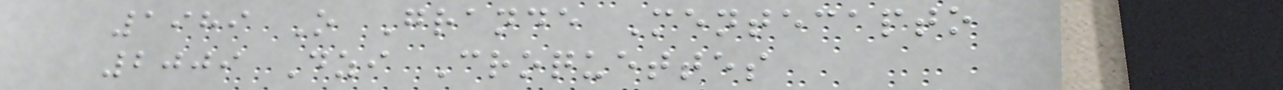1989 O Grande Mentecapto
2009 Dzi Croquettes
